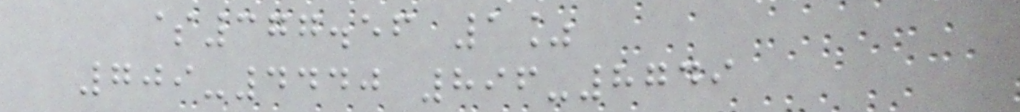$377.56 1%
709-4440 896-8749
